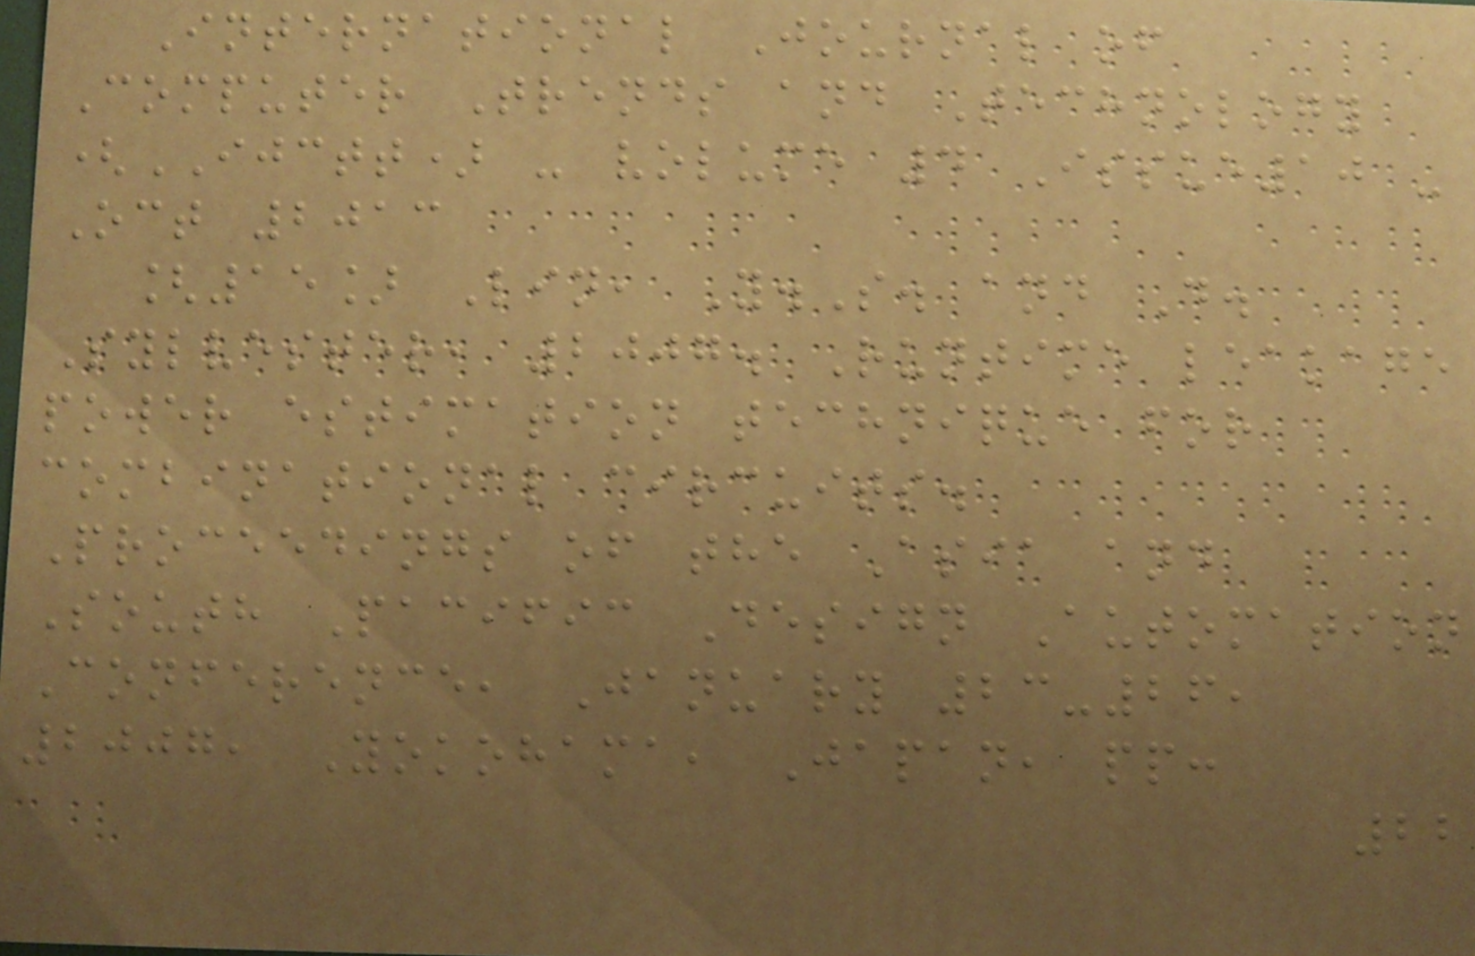International Journal of
Computer Trends and Technology
(IJCTT) - volume 4 Issue10 -
Oct 2013
[15] Lin, Y.S. and D.
Sylvester, 2007. Runtime leakage
power estimation technique for
combinational circuits.
Proceedings of the Asia and
South Pacific Design Automation
Conference, January 23-26,
2007, Yokohama, Japan, pp:
22
